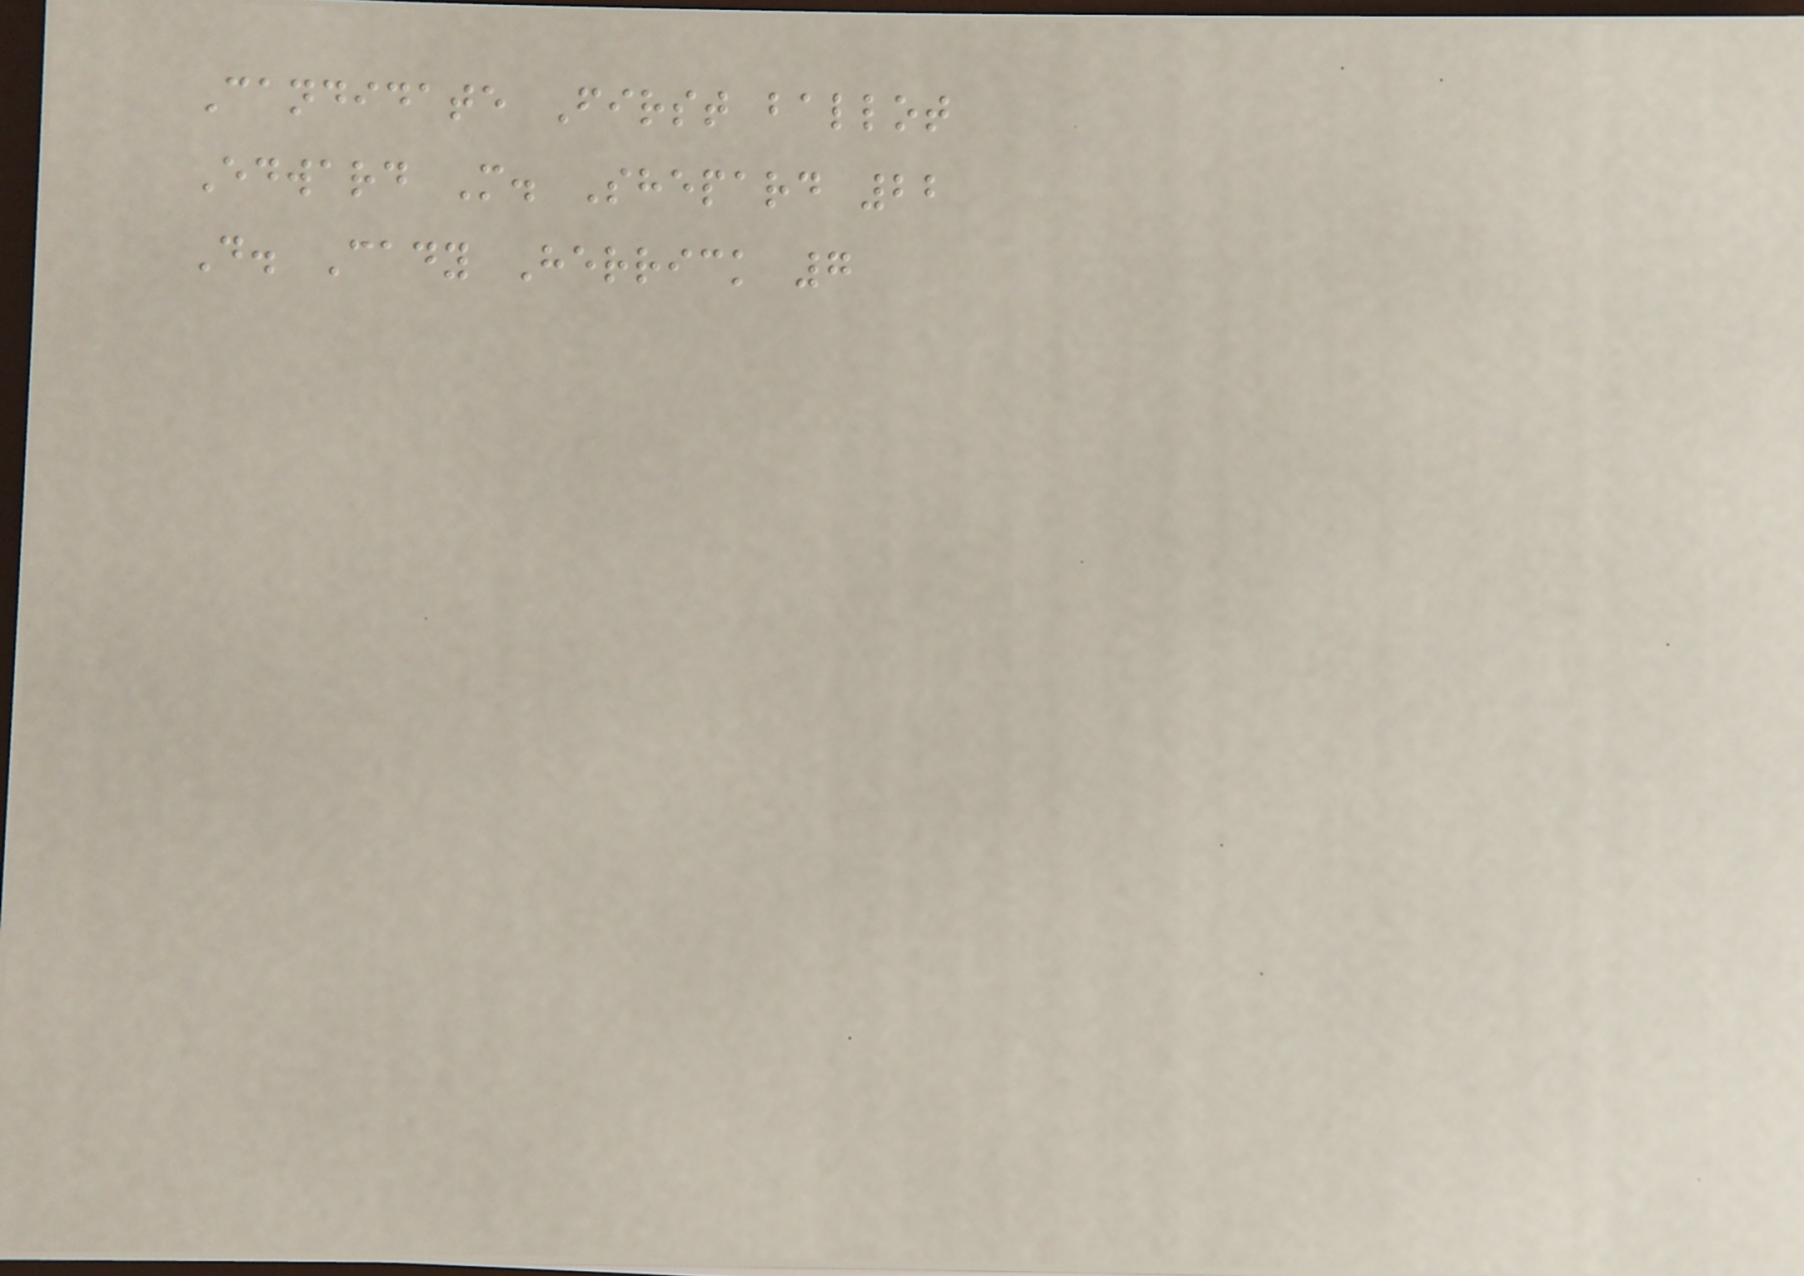Candidate First ballot
Edward M. Shepard 22
D. Cady Herrick 7
